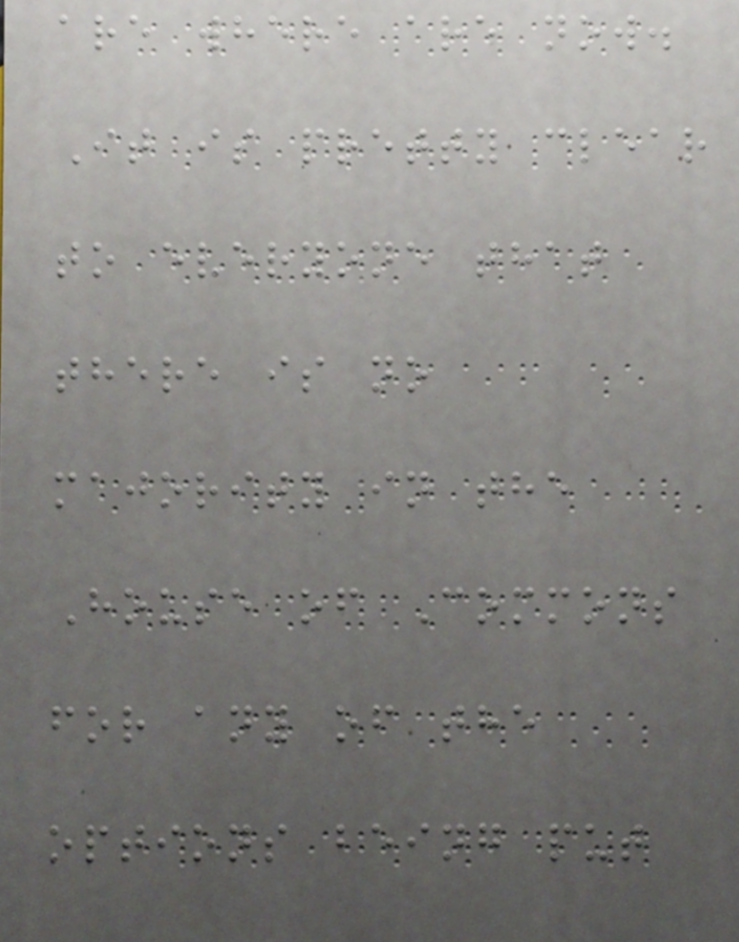are where are now.
It is pretty clear
to everyone that
there is no
majority in the
House of Commons
for any of the
options being put
